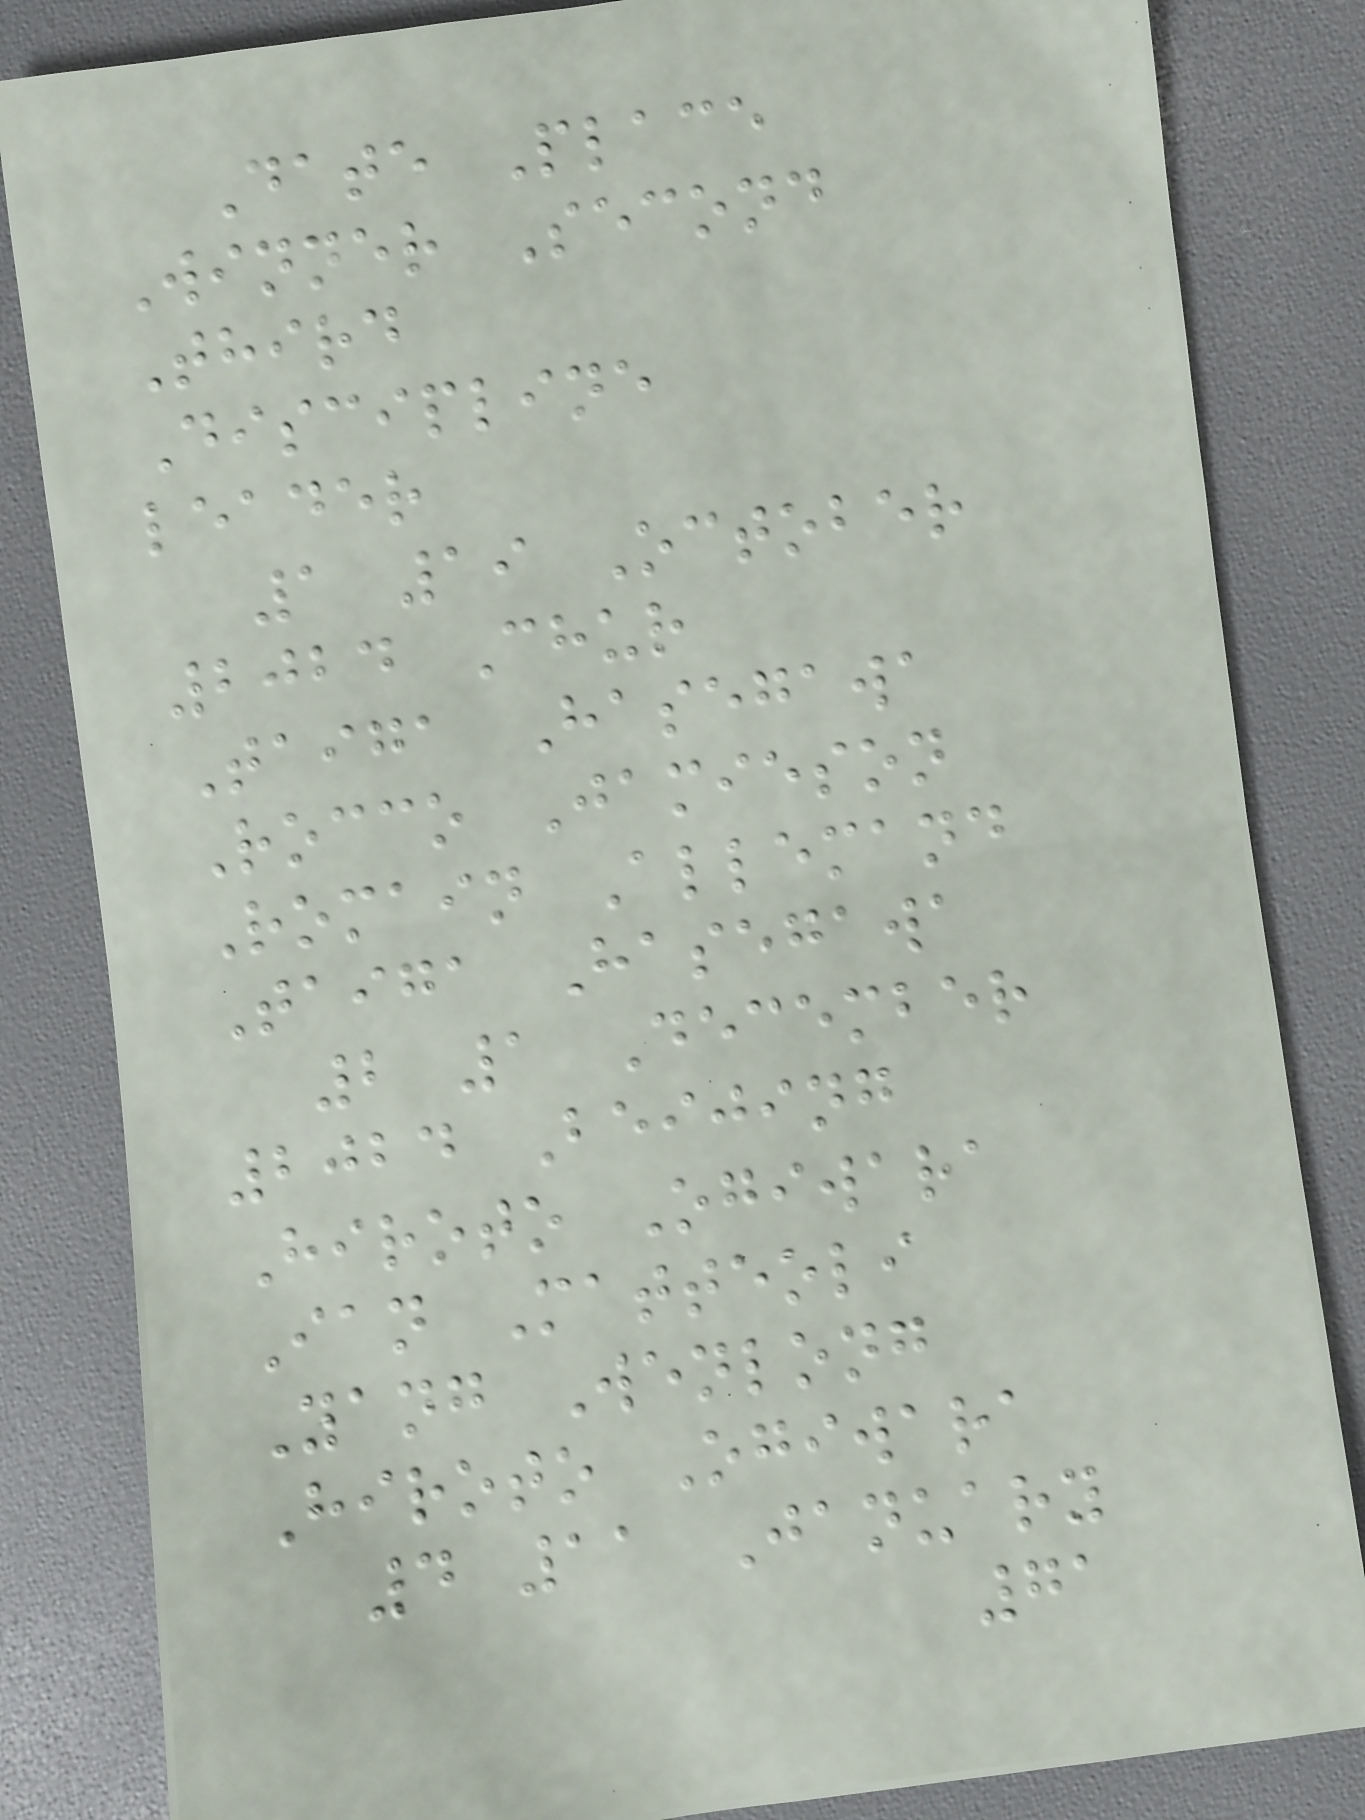Date Place
Winner Second
Third
Discipline
leader
1 19 October
2024 Chur
Taiga Hasegawa
Rocco Jamieson
Romain Allemand
Taiga Hasegawa
2 1 December
2024 Beijing
Hiroto Ogiwara
Ian Matteoli
Yang Wenlong
Hiroto Ogiwara
4 11 January
71
